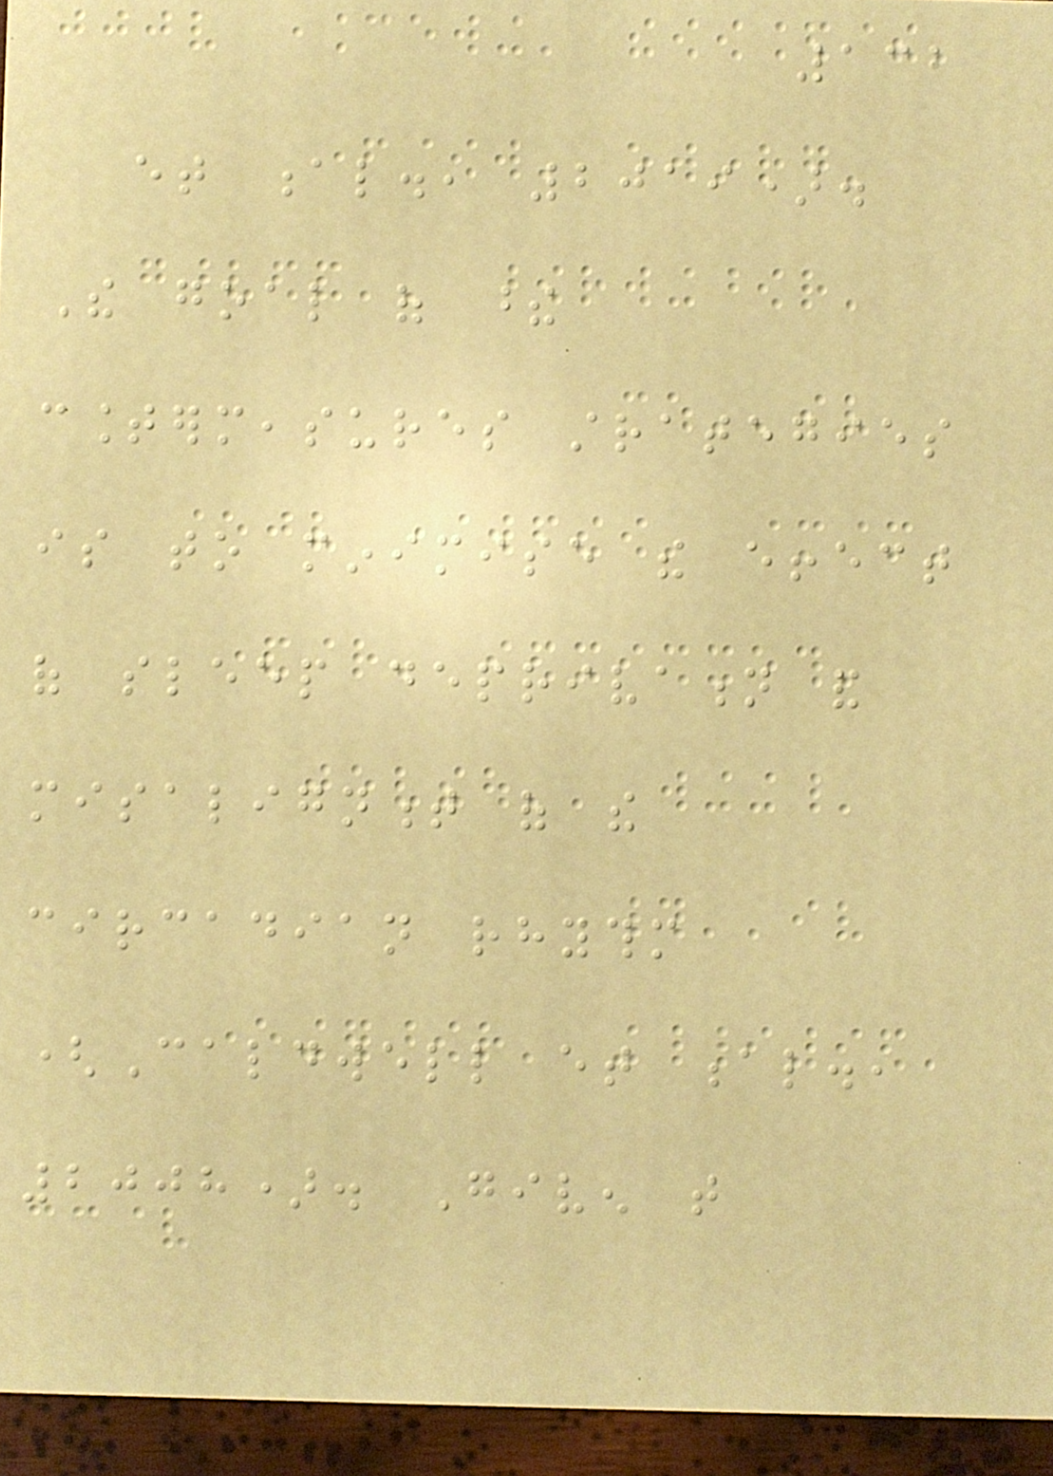132
et al., 2019).
The goal of these
countermeasures strategies
is to minimise the effect
of sleep deprivation and
misalignment of the
circadian rhythm
(Caldwell et al.,
2008). Given that
